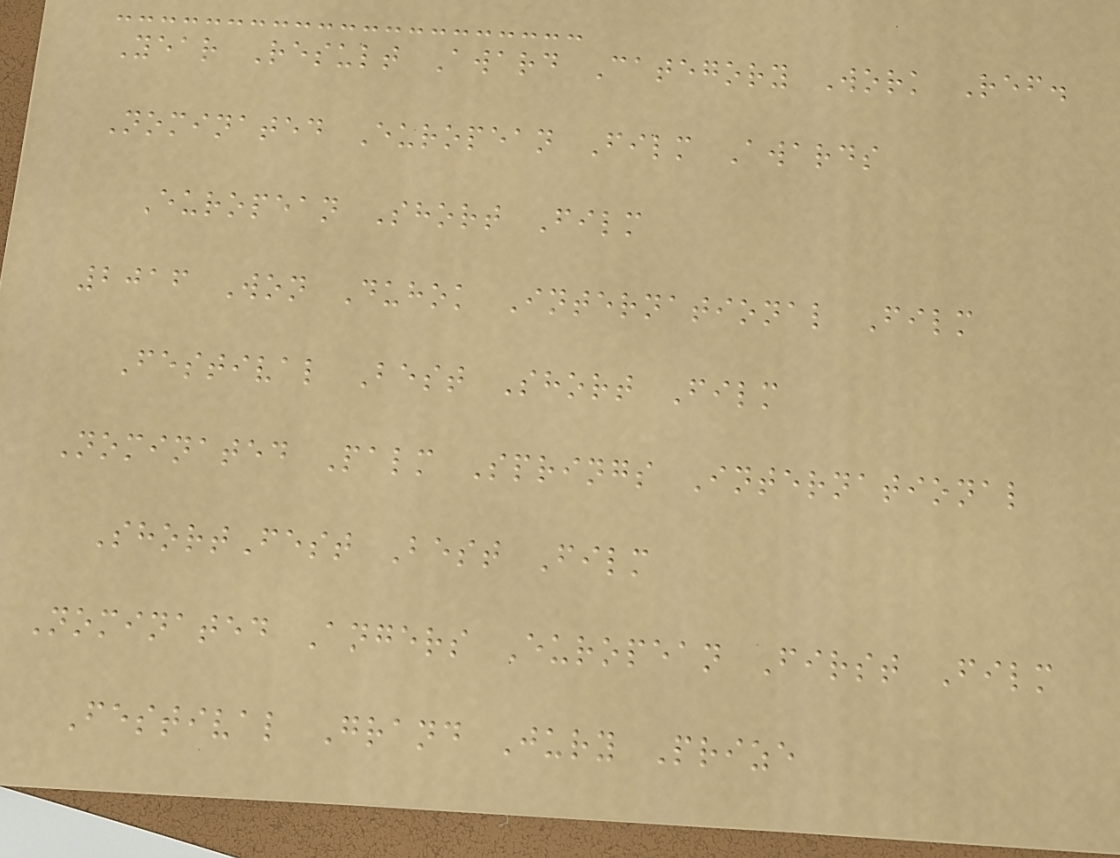Year Result Award Category Work Ref.
Nominated European Film Awards
European Short Film
2016 Won Duhok International Film
Festival Best Short Film
Nominated Palm Springs International
ShortFest Best Film
Nominated Angers European First Film
Festival Grand Jury Prize
